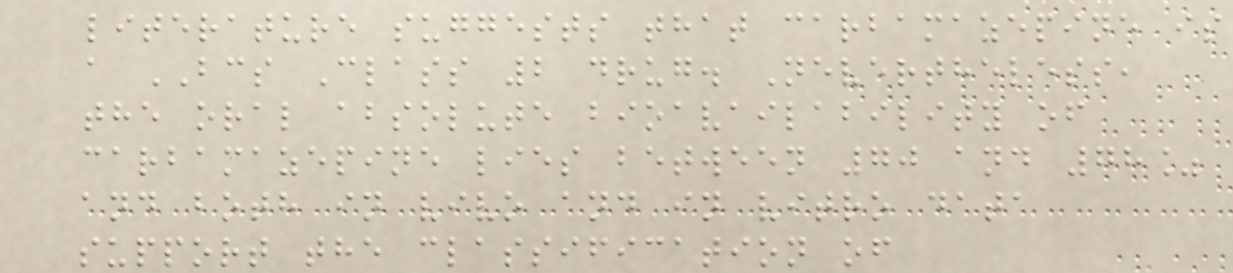literature suggests that carbamazepine is
a BCS Class 2 drug. Nevertheless,
the oral absolute bioavailability of
carbamazepine lies between 70 and 78%
and both in vivo and in vitro data
support the classification of
